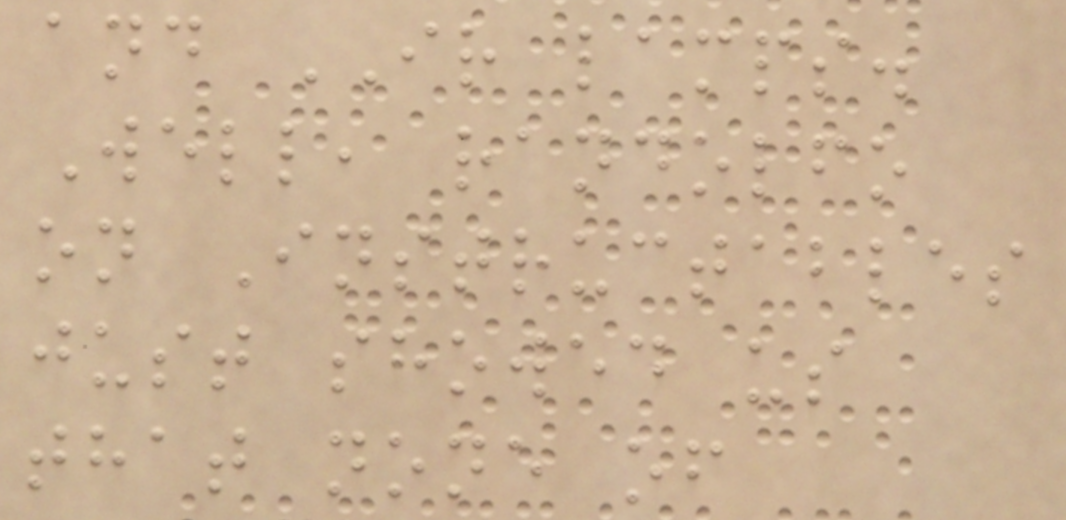and IR lamps.
Well, randolfo
on Instructables
just showed us
that none of
